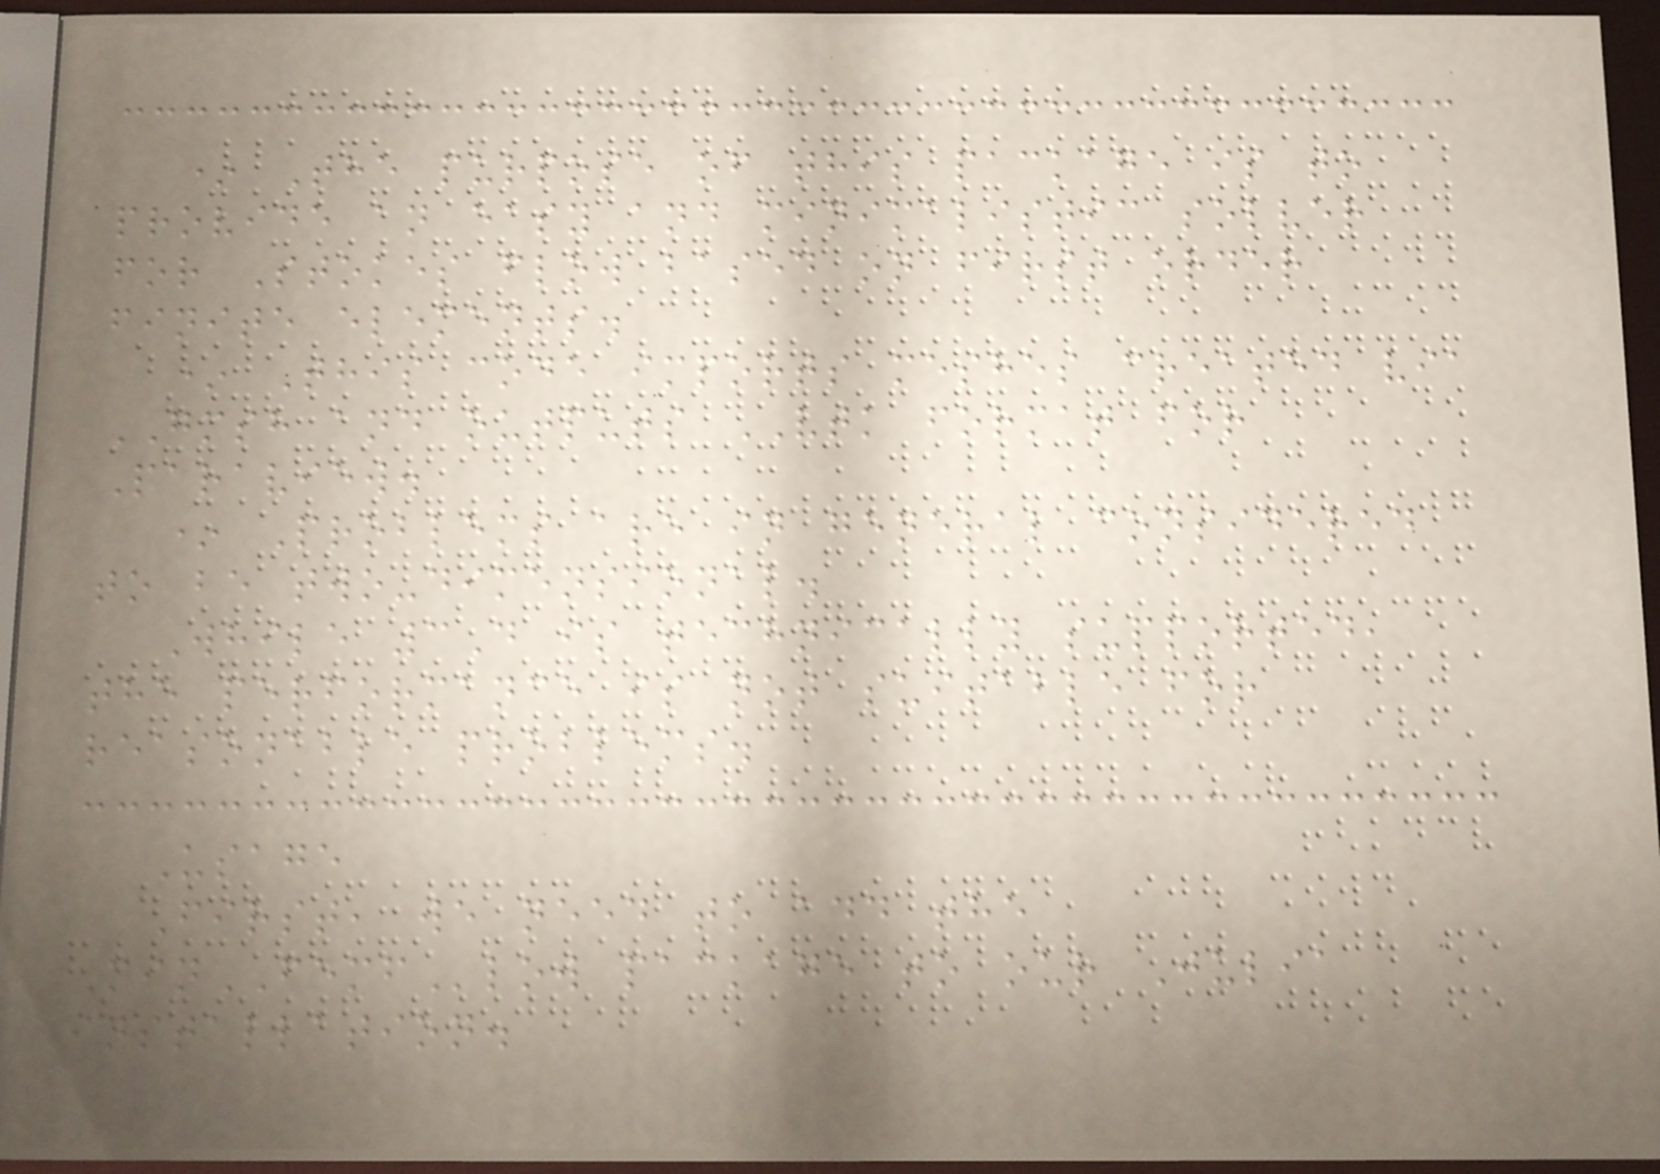* The purpose of this package is to
provide an easy and minimalistic solver
for Stokes flow based on first order
finite elements.
* This code imports meshes created via
GMSH and outputs VTK format for
Paraview.
* Problems are in general considered
to be two-dimensional.
While 3D is technically supported,
the performance is not suitable for
reasonable problems.
Usage
First, we need to add the
MinFEMFlow package to our Julia
installation.
